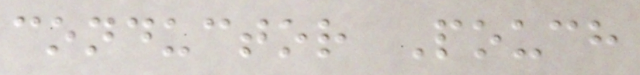conductor Pouch
